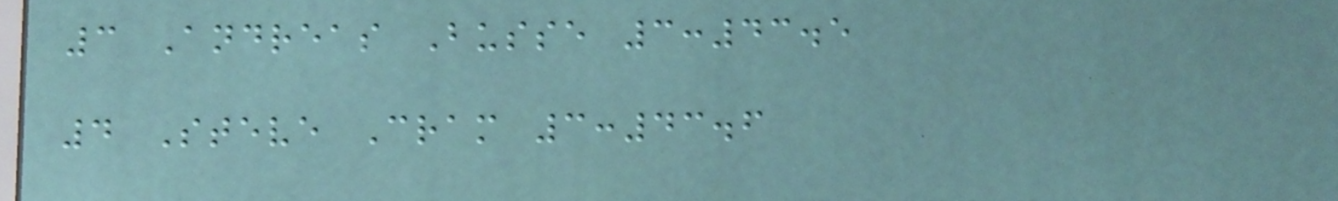3 Andreas Busse 3:43.5
4 Steve Cram 3:43.6
